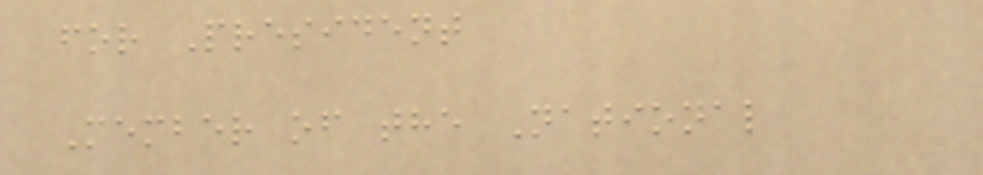for President
Member of the National
